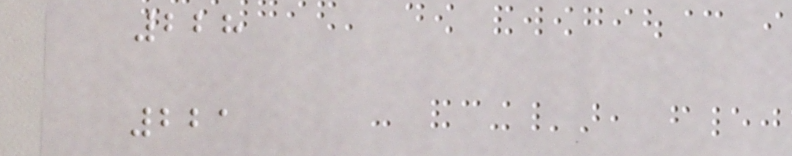228
221
